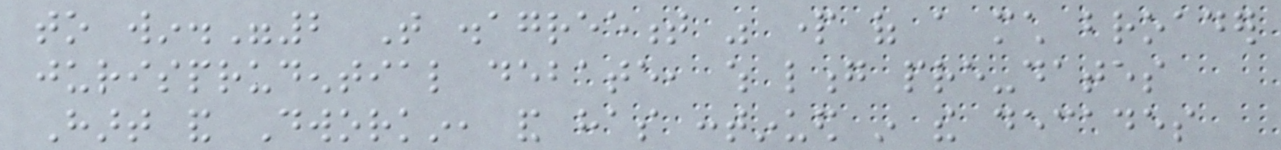to win."2 That disagreement was part of a much broader
jurisprudential debate, which long pre-dates
Hart and Dworkin, and has continued in the decades
